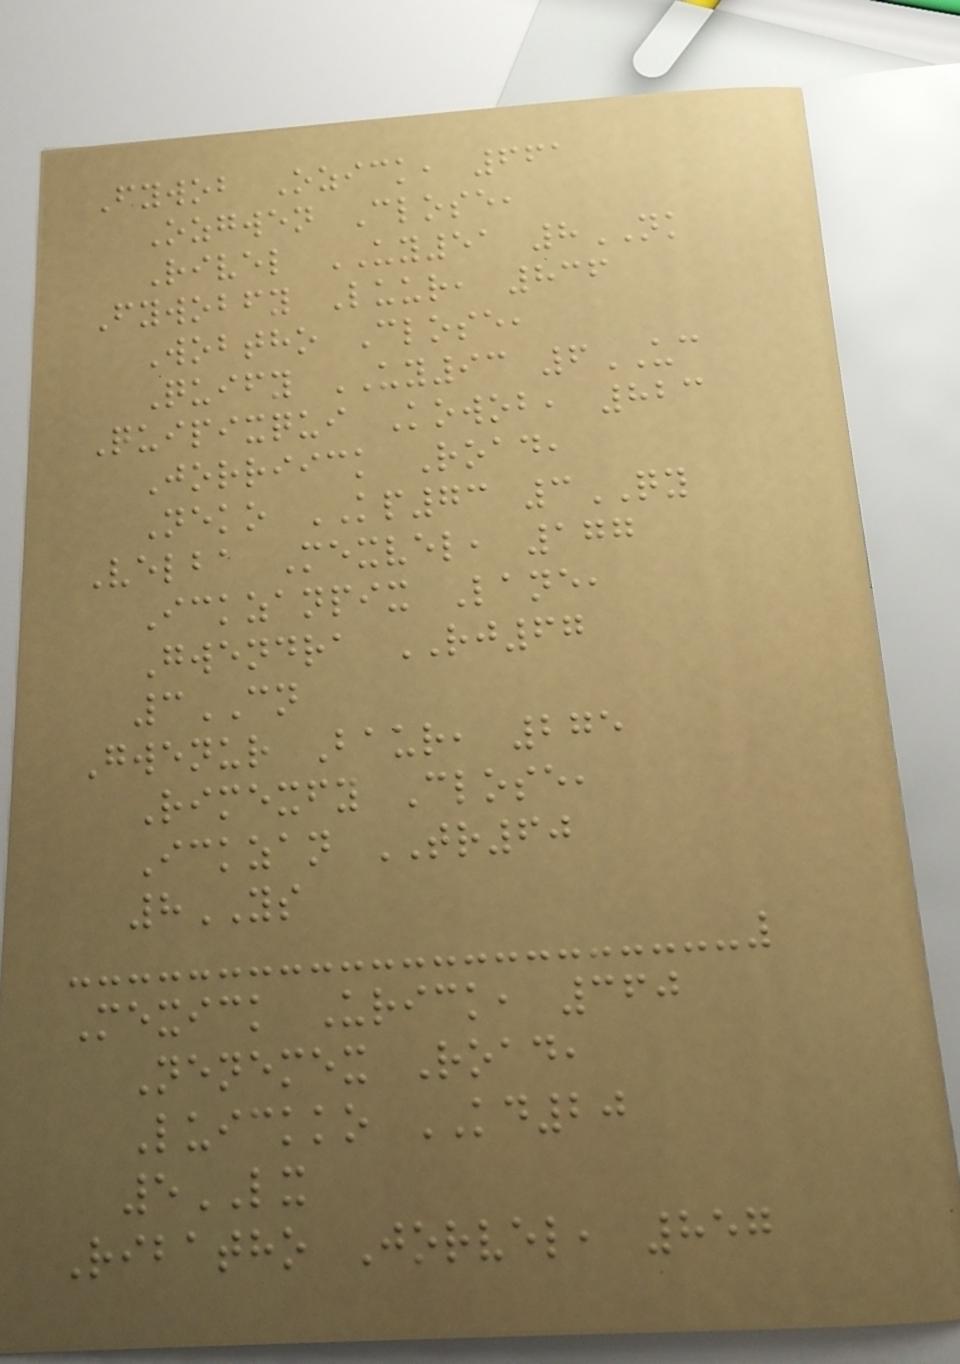Fywob Ozick, 661
Ozgwen Close,
Rivel UY51 8NK
Fywobfy Luur, 836
Wobtho Close,
Quify UY93 6UC
Quipixqui Kowob, 823
Jorriick Road,
Neko KP73 3QY
Velba Mexvel, 177
Ickzanpix Lane,
Gwendra RJ67
3CN
Gwenur Baur, 275
Rimexfy Close,
Ickzan TR60
8YS
Mexick Urick, 360
Nenemex Road,
Luickko KD20
5LX
Ribatho Jorvel, 857
